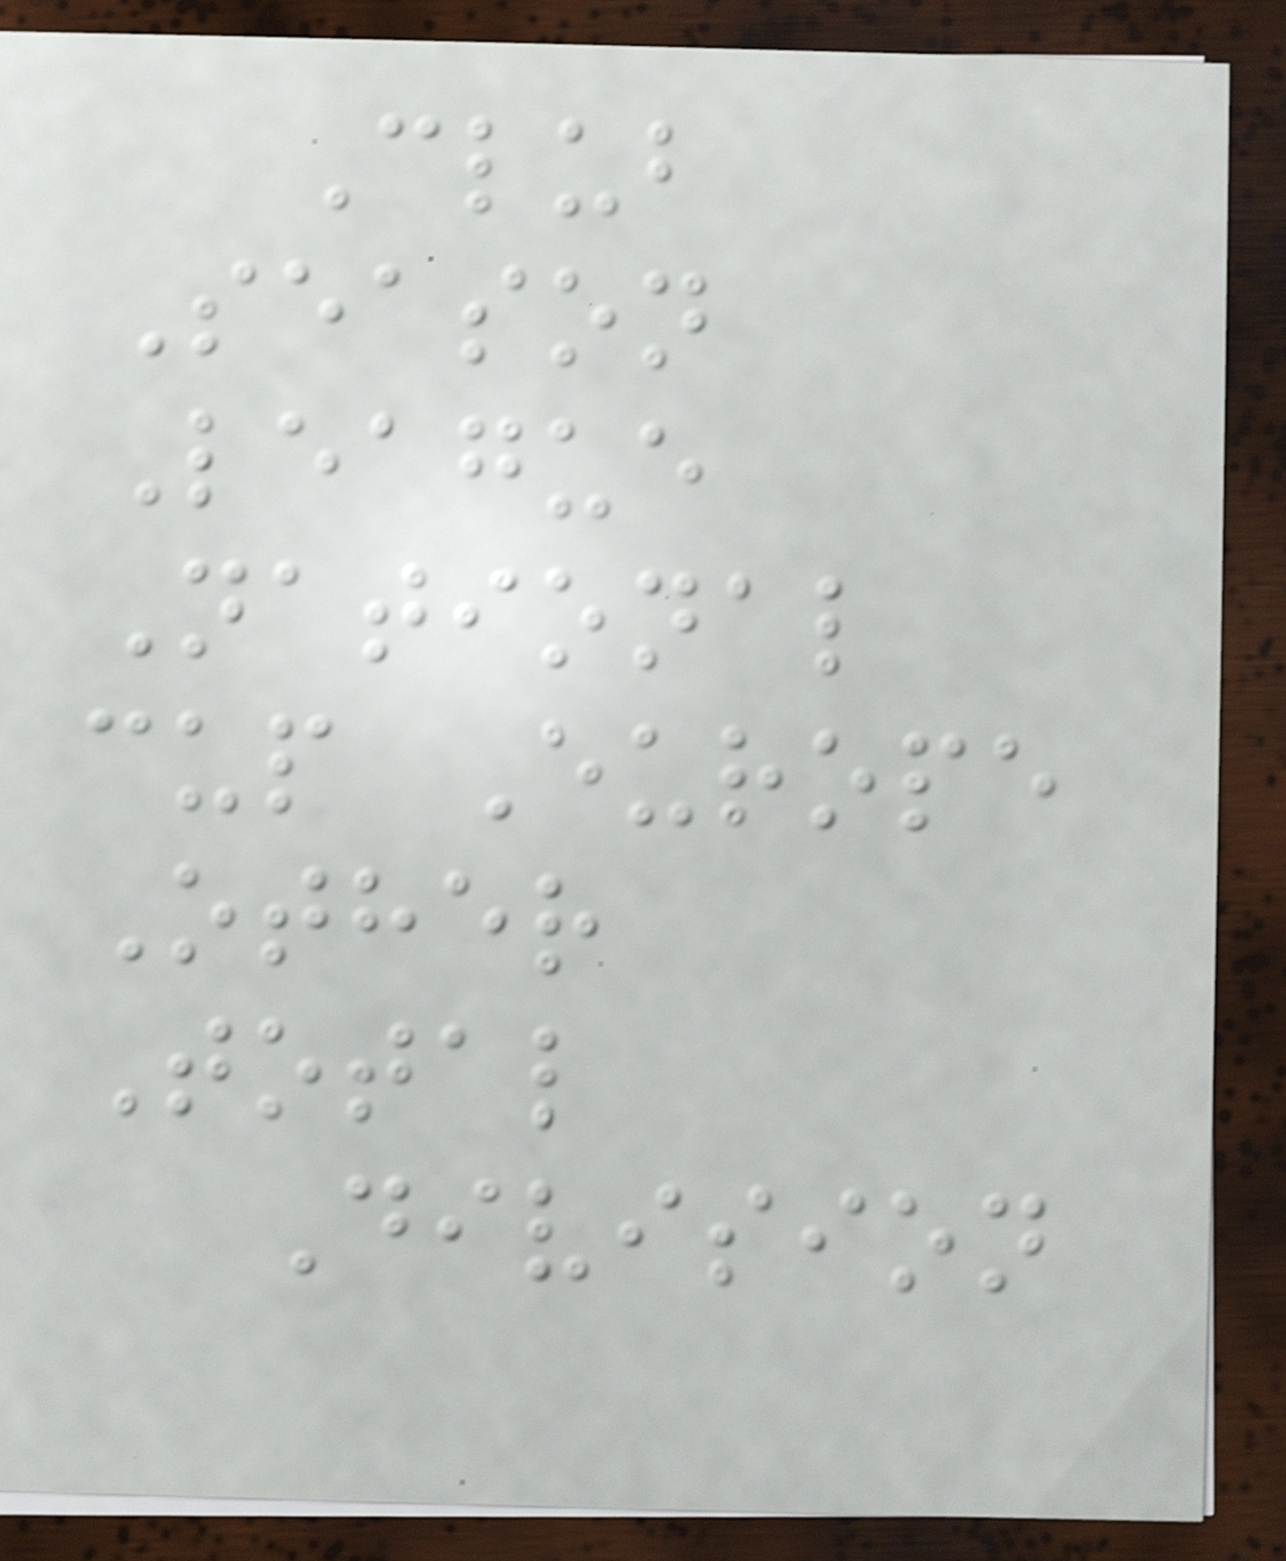Club
Season
League
National
cup Europe
Other
Total
Division
